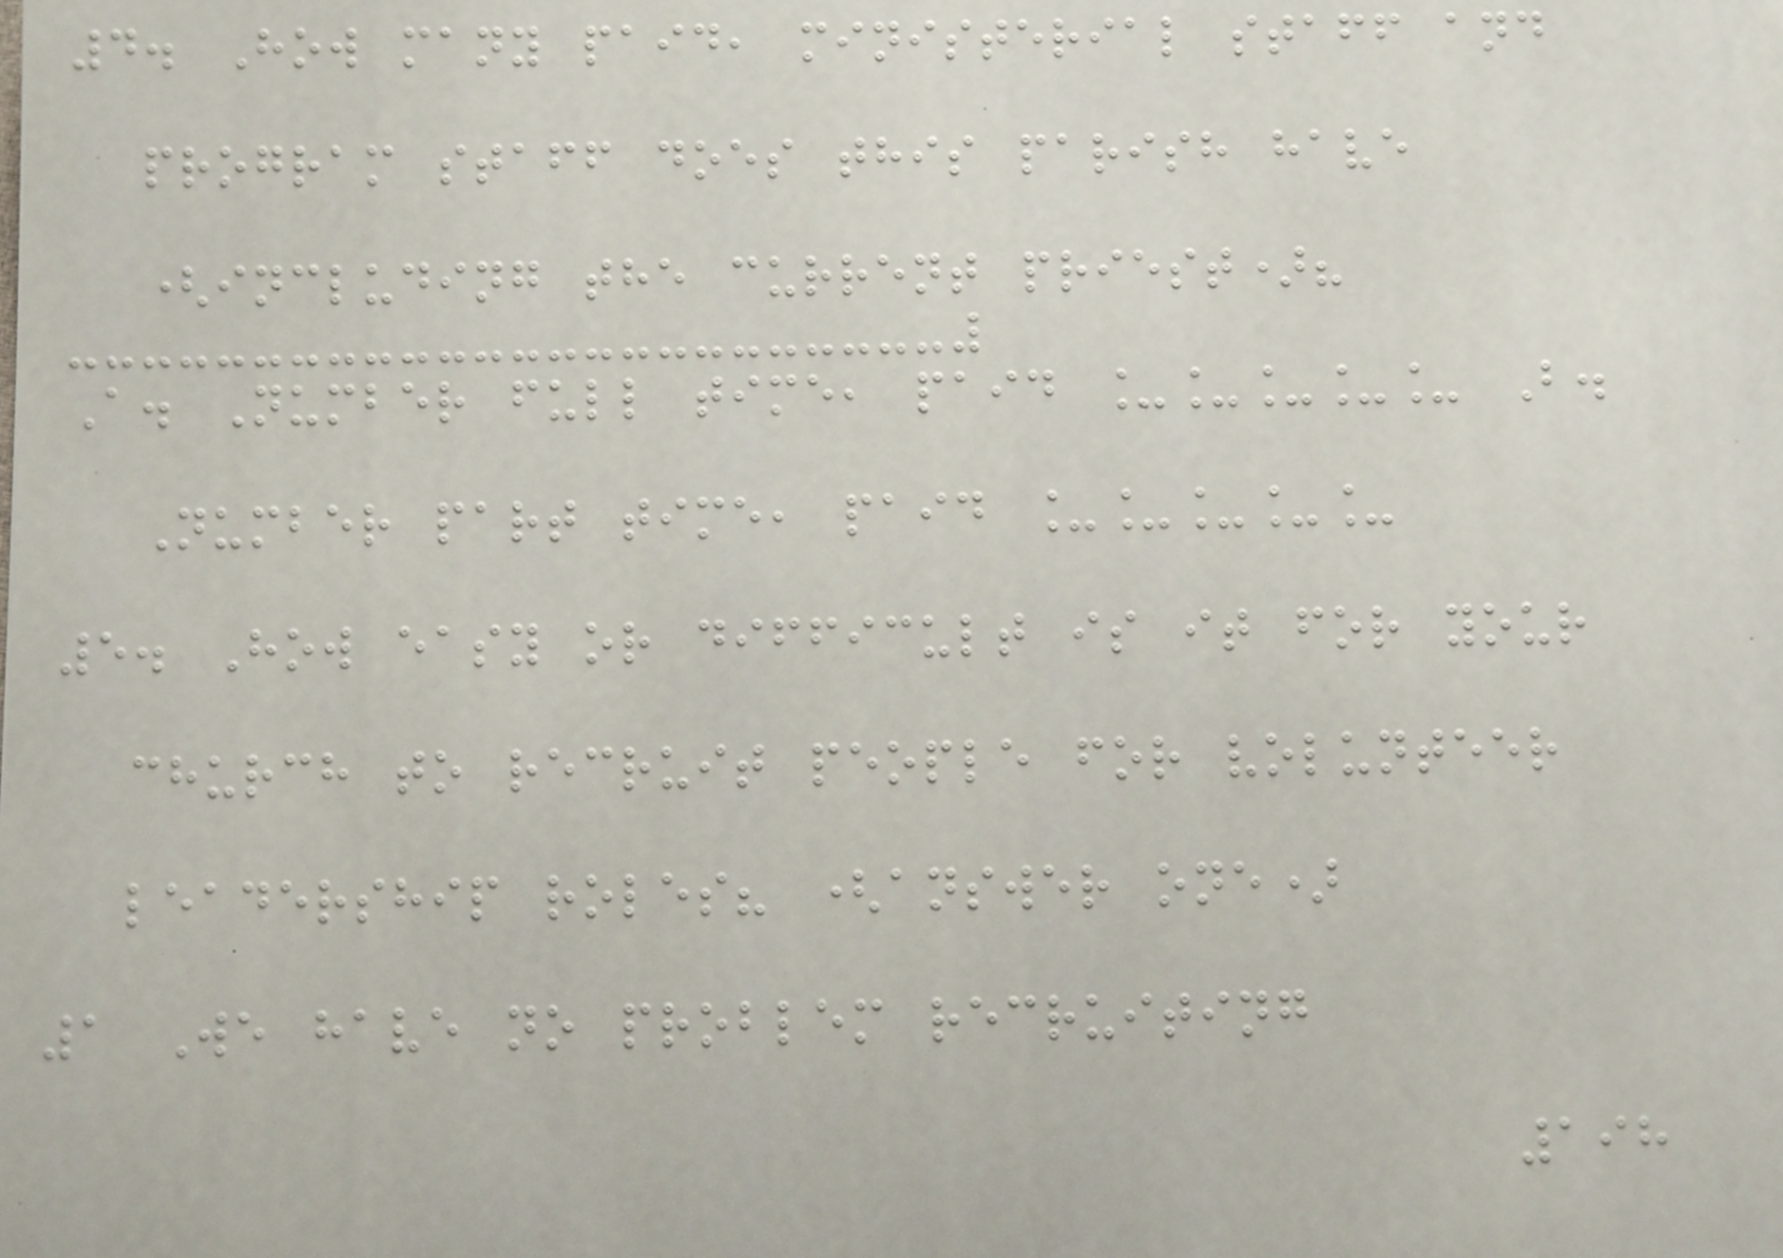4. How many paid, ministerial staff and
program staff does this parish have
(including the current priest)?
A. Number full time, paid _____ B.
Number part time, paid _____
5. How easy or difficult is it for your
church to recruit people for volunteer
leadership roles? (answer one)
1 We have no problem recruiting
198
